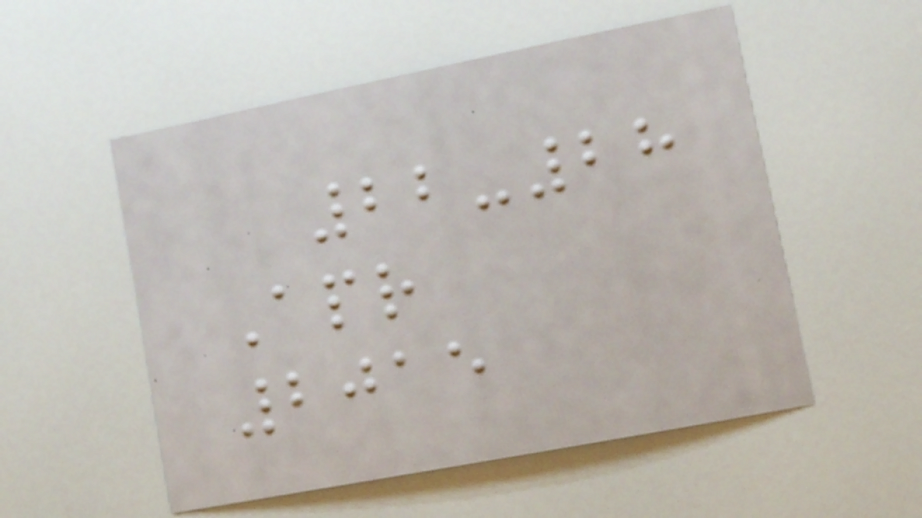22-28
Apr
2015
